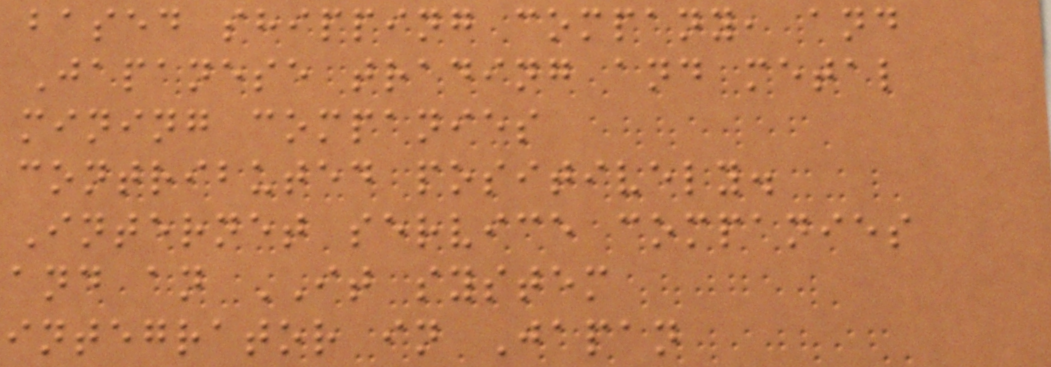based shipping company, and
Japanese trading and metal
mining companies
contributed positively.
Internet service companies
and an IT system
integrator in Japan
